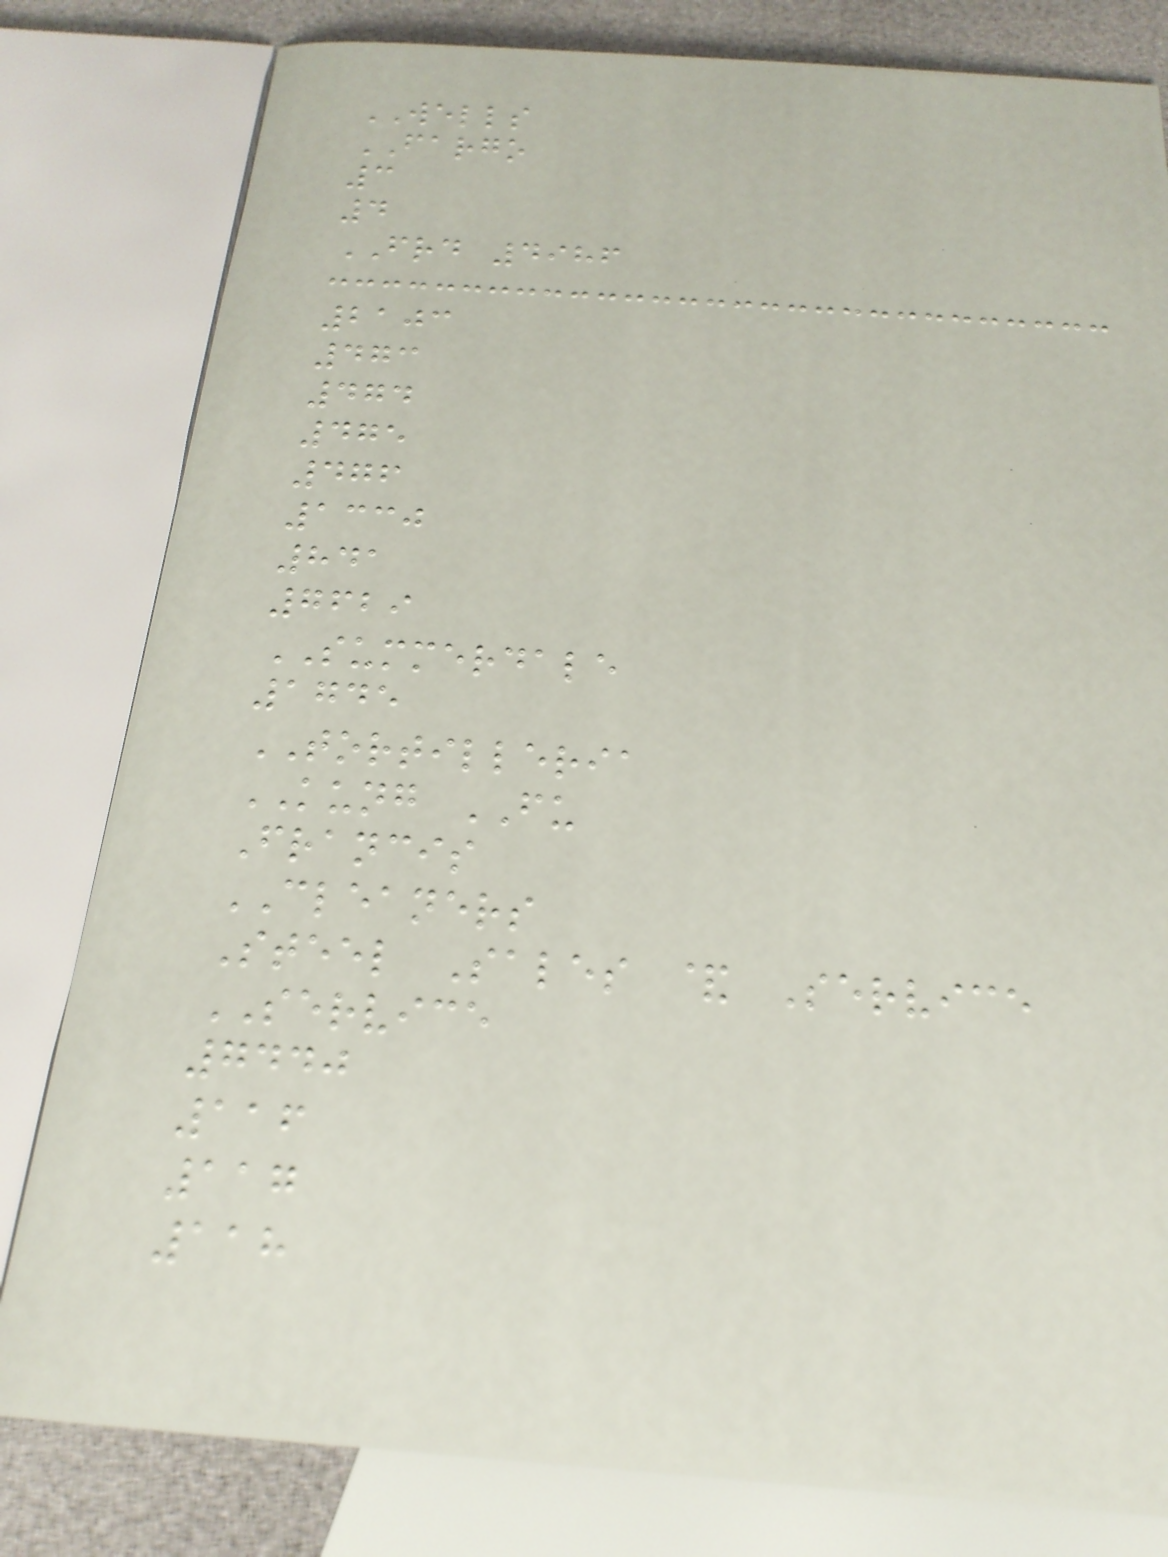WELLS
FARGO
3
4
FRD 4986
2103
473
474
475
476
1330
841
7629
SUMMERDALE
1745
TORTILLERIA
KUNG FU
Francis
CLEANERS
Steel Sales & Service
SERVICE
7440
116
117
118
